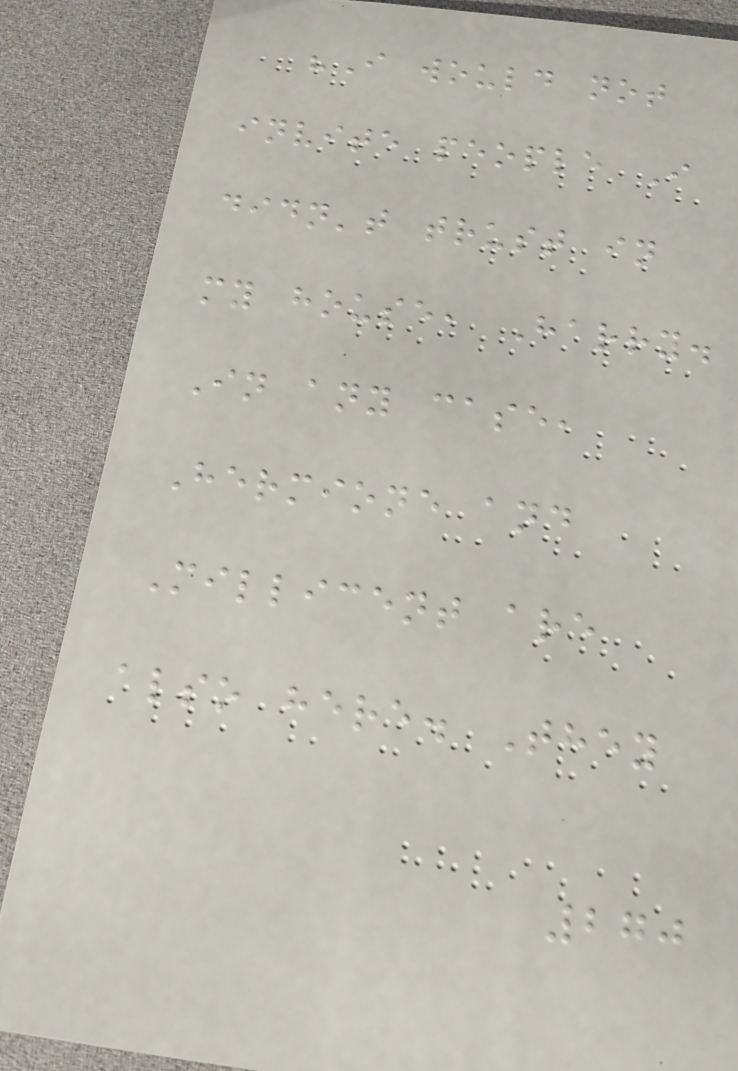"I would not
invite people I
didn't trust in
my house, Harry.
In any case,
Hermione and
Millicent are
also here. They
270
